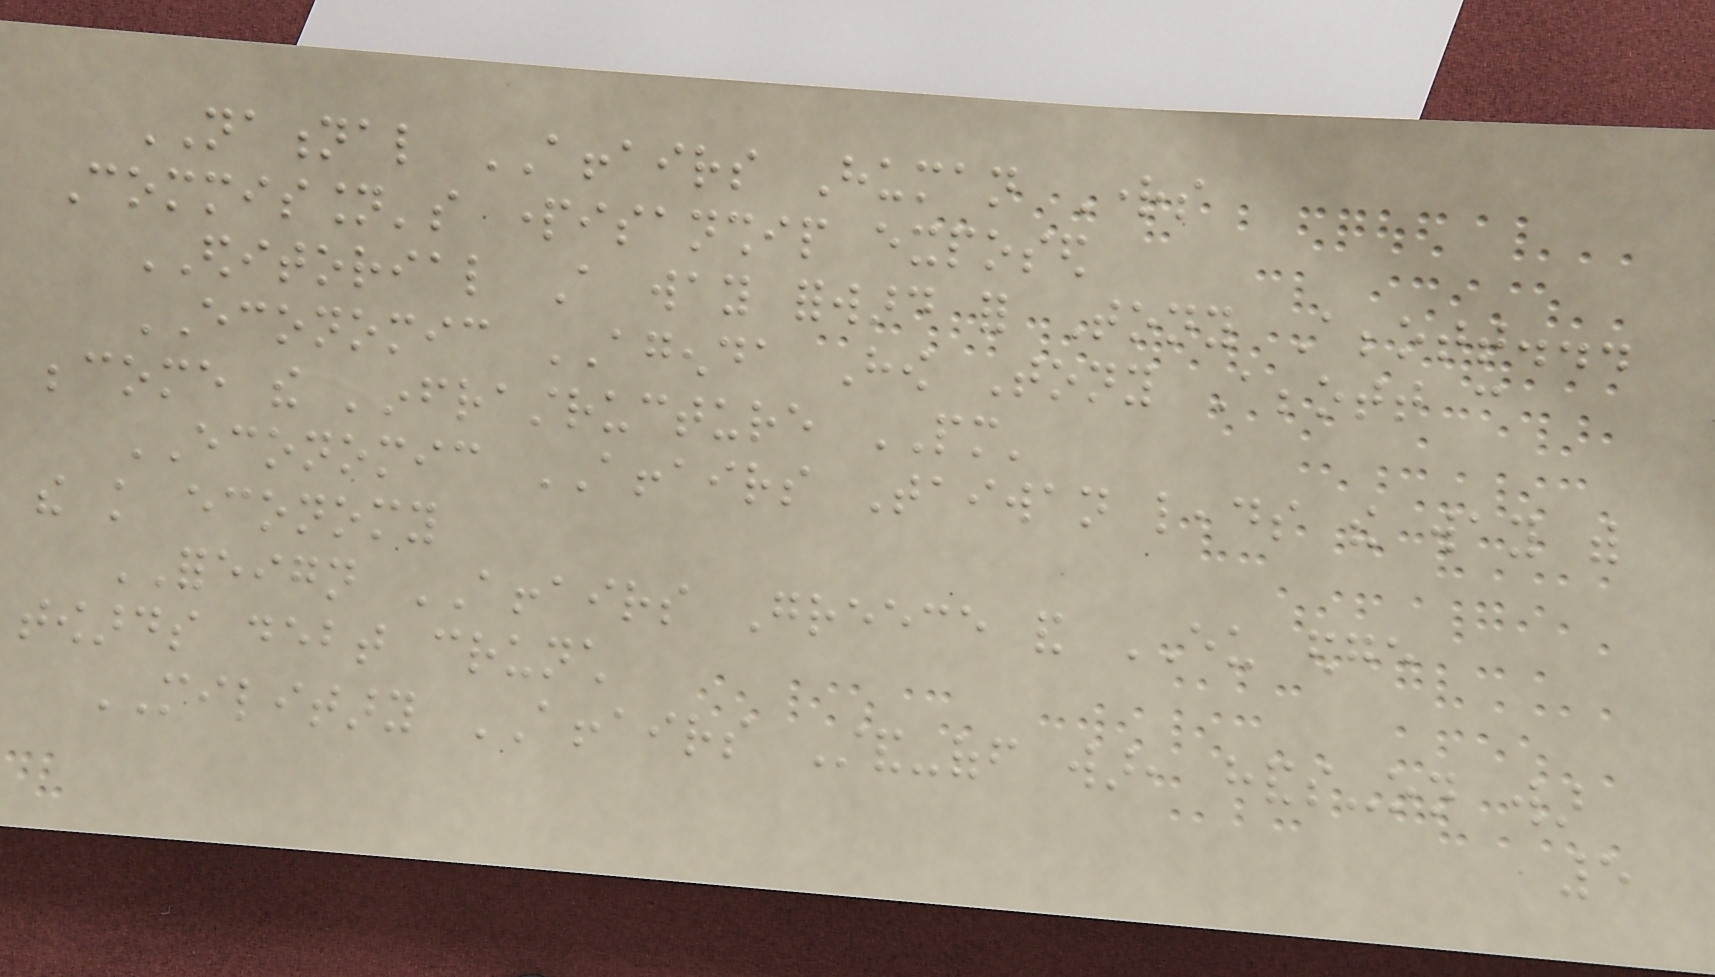NATIONAL AFFAIRS Human Rights
Commission's partisanship exposed
EDITORIAL A way forward for Tony Abbott...
ECONOMIC AGENDA How Tony Abbott can
become the 'infrastructure PM'
ECONOMIC AFFAIRS Taiwan leads the way with
the knowledge economy
FOREIGN AFFAIRS Greece and EU edge
towards debt crunch
MILITARY AFFAIRS Stand-off war, hands-on war
5
